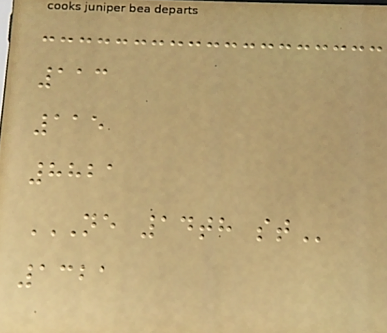113
115
8821
NE 14TH ST
1321
